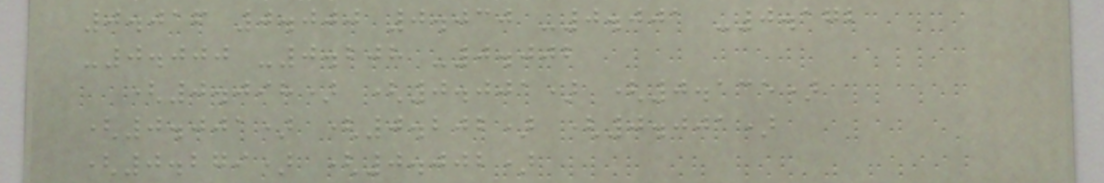0.016 0.000 0.030 -0.001 -0.172
-0.000 -0.208 -0.002
(0.098) (0.001) (0.135)
(0.001) (0.202) (0.001)
(0.279) (0.002)
